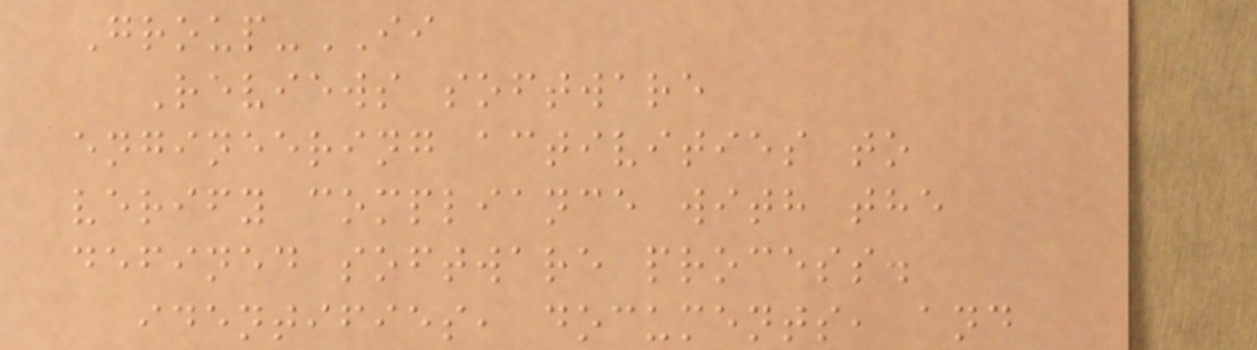Group-II
Reviews software
engineering activities to
verify compliance with the
defined software process.
identifies, documents, and
